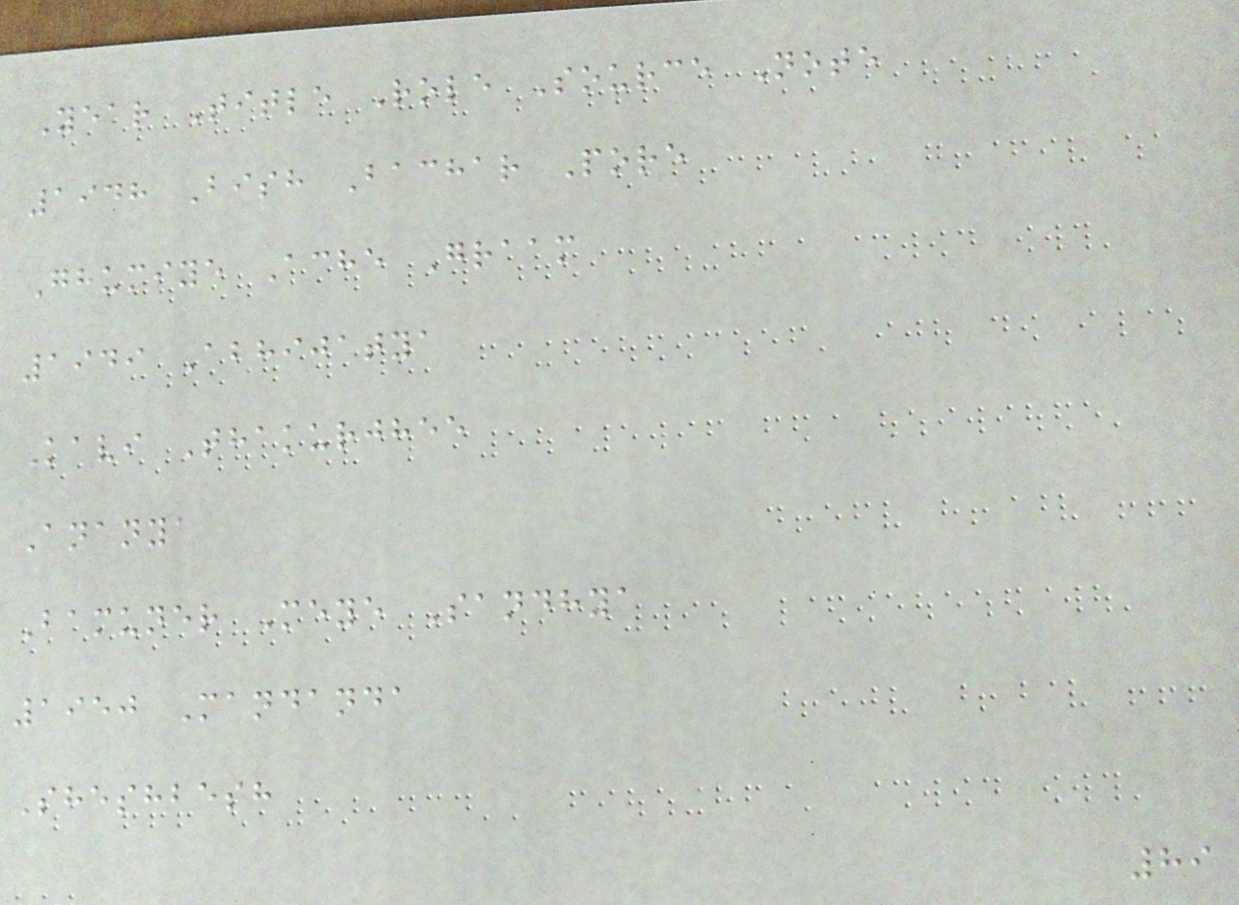Year Title Role Source Note
1948 Bish Bachar Pore
Ghumiye Ache Graam
1949 Abhijatya
Kavi Thakurjhee
Ananya
Bamuner Meye Sandhya
1950 Mandanda
Sheshbesh
89
